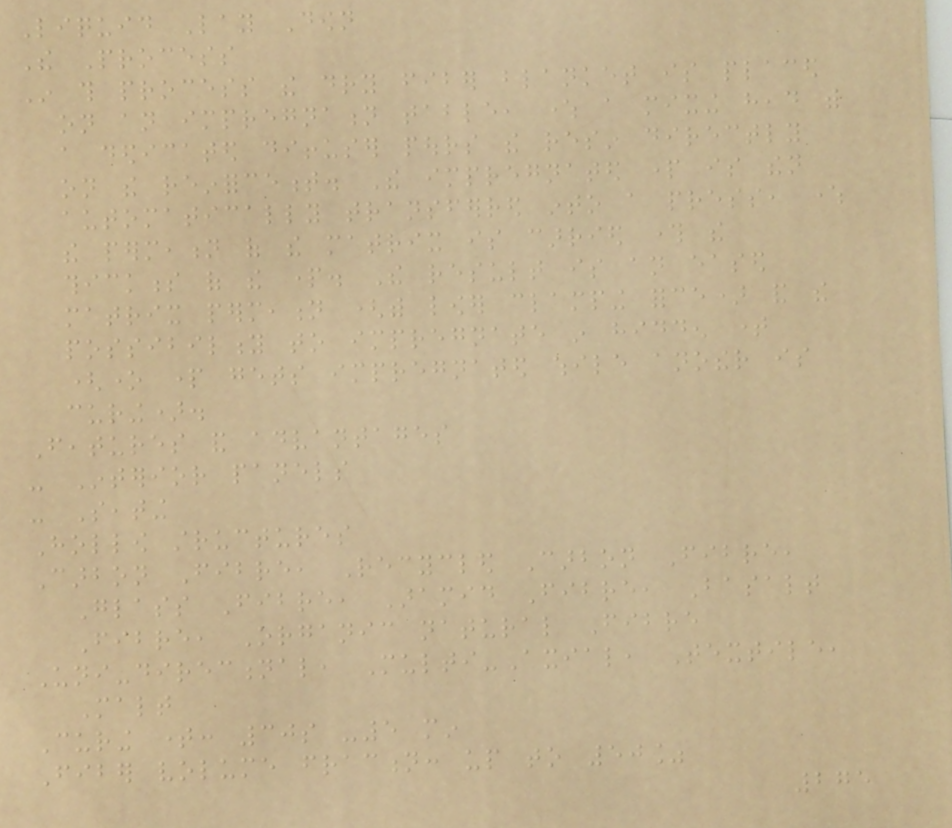Liquid Lay Down
The Process
In this process the dry fiber blanket is placed
on an impregnation table, where a mixing head with
a dedicated diffuser pours the resin directly
on the reinforcement. The impregnated part is then
automatically transferred into a press, where
the permeation of the matrix is carried through the
thickness of the part. The result is an eased
matrix permeation (with lower clamping force) and the
possibility to impregnate in hidden time
(one part gets impregnated while another is
curing).
Features and advantages
- Interior panels
- Seating
Hollow structures
Carbon Fibre, Recycled Carbon Fibre,
Glass Fibre, Aramid Fibre, Basalt
Fibre, Organic natural Fibre
Uni-directional, Multi-Axial, Textile,
Malt
Curing time: 30s -5 min
Fiber volume fraction: up to 50%
275
